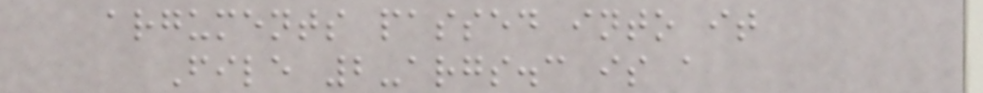arguments passed into it
File 2-args.c is a
